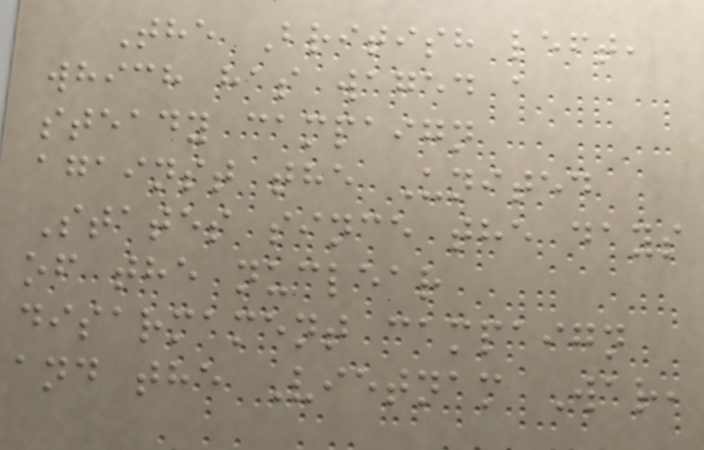The British left,
which has waged a
steady campaign
against the United
States since the days
of the nuclear
disarmament campaign
and the Vietnam War,
